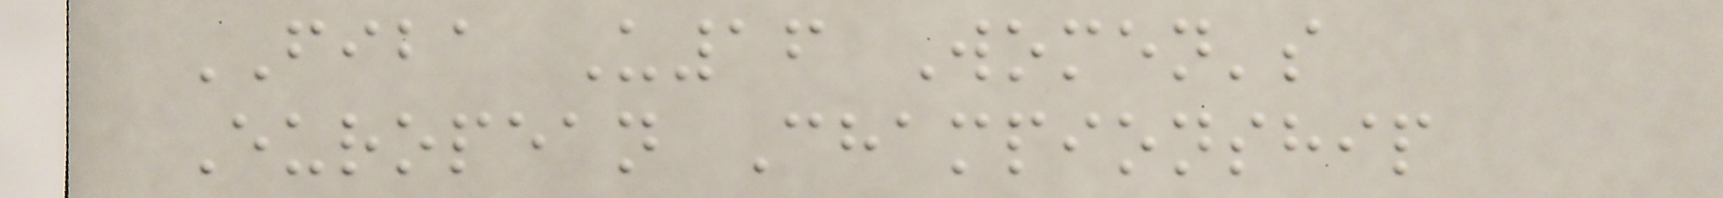FIBA U16 Women's
European Championship
